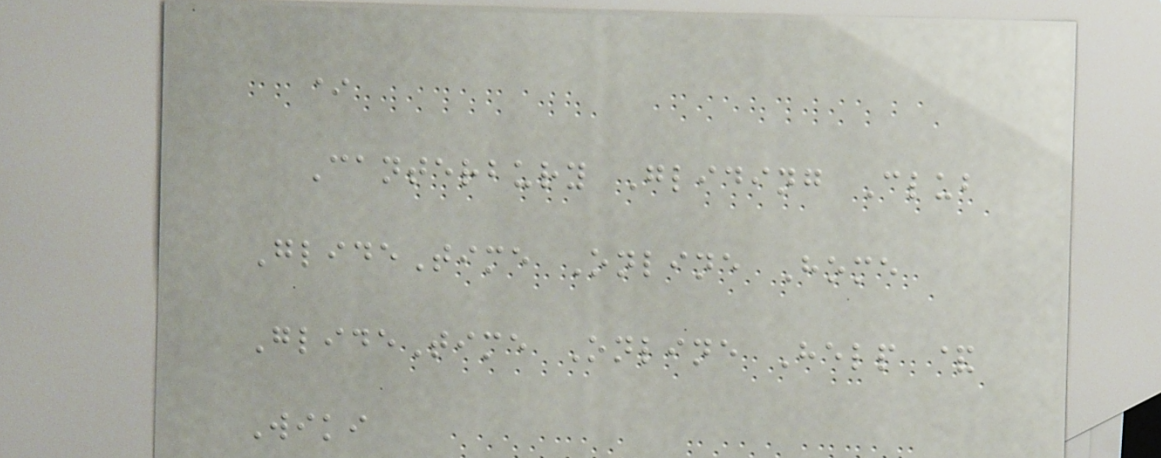*
Canterbury Gliding Club
GlideTime Online Home
GlideTime Online Help &
Wiki
